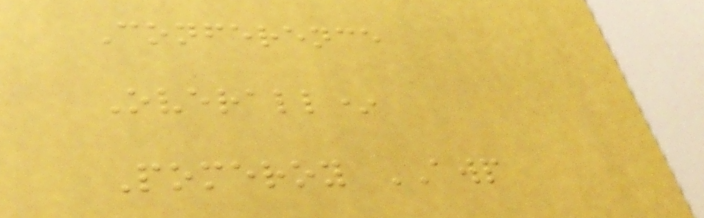Conference
Overall*
Pomeroy AWP
